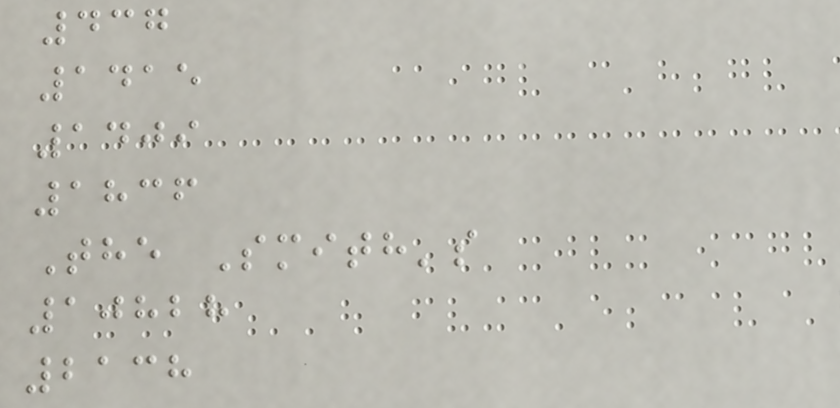437
1415
1409
1836
The Smith's
10828
2138
